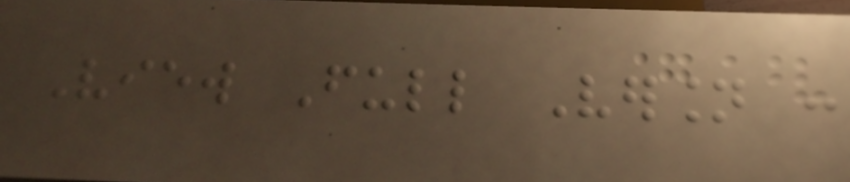View Full Version :
